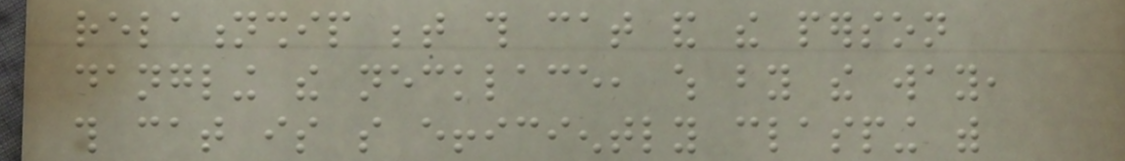relationship between this cat and the person
dangling the necklace, which by the way,
this cat is so efficiently clasping with
